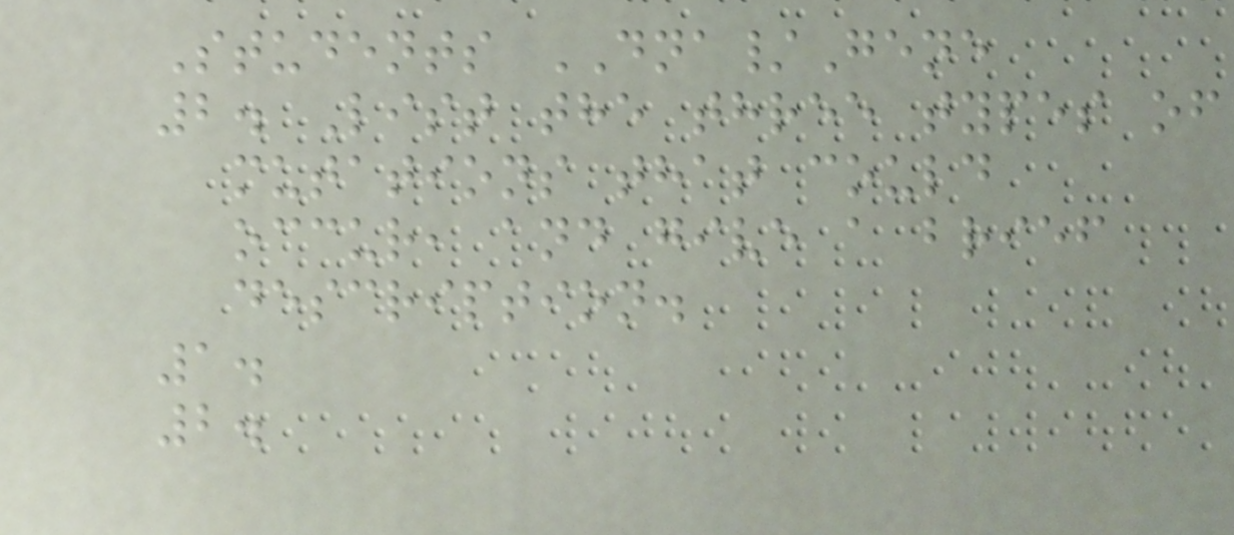Students DNA/Gene
2. List the three types of
mutations that could
occur, and give a brief
description.
1.
2.
